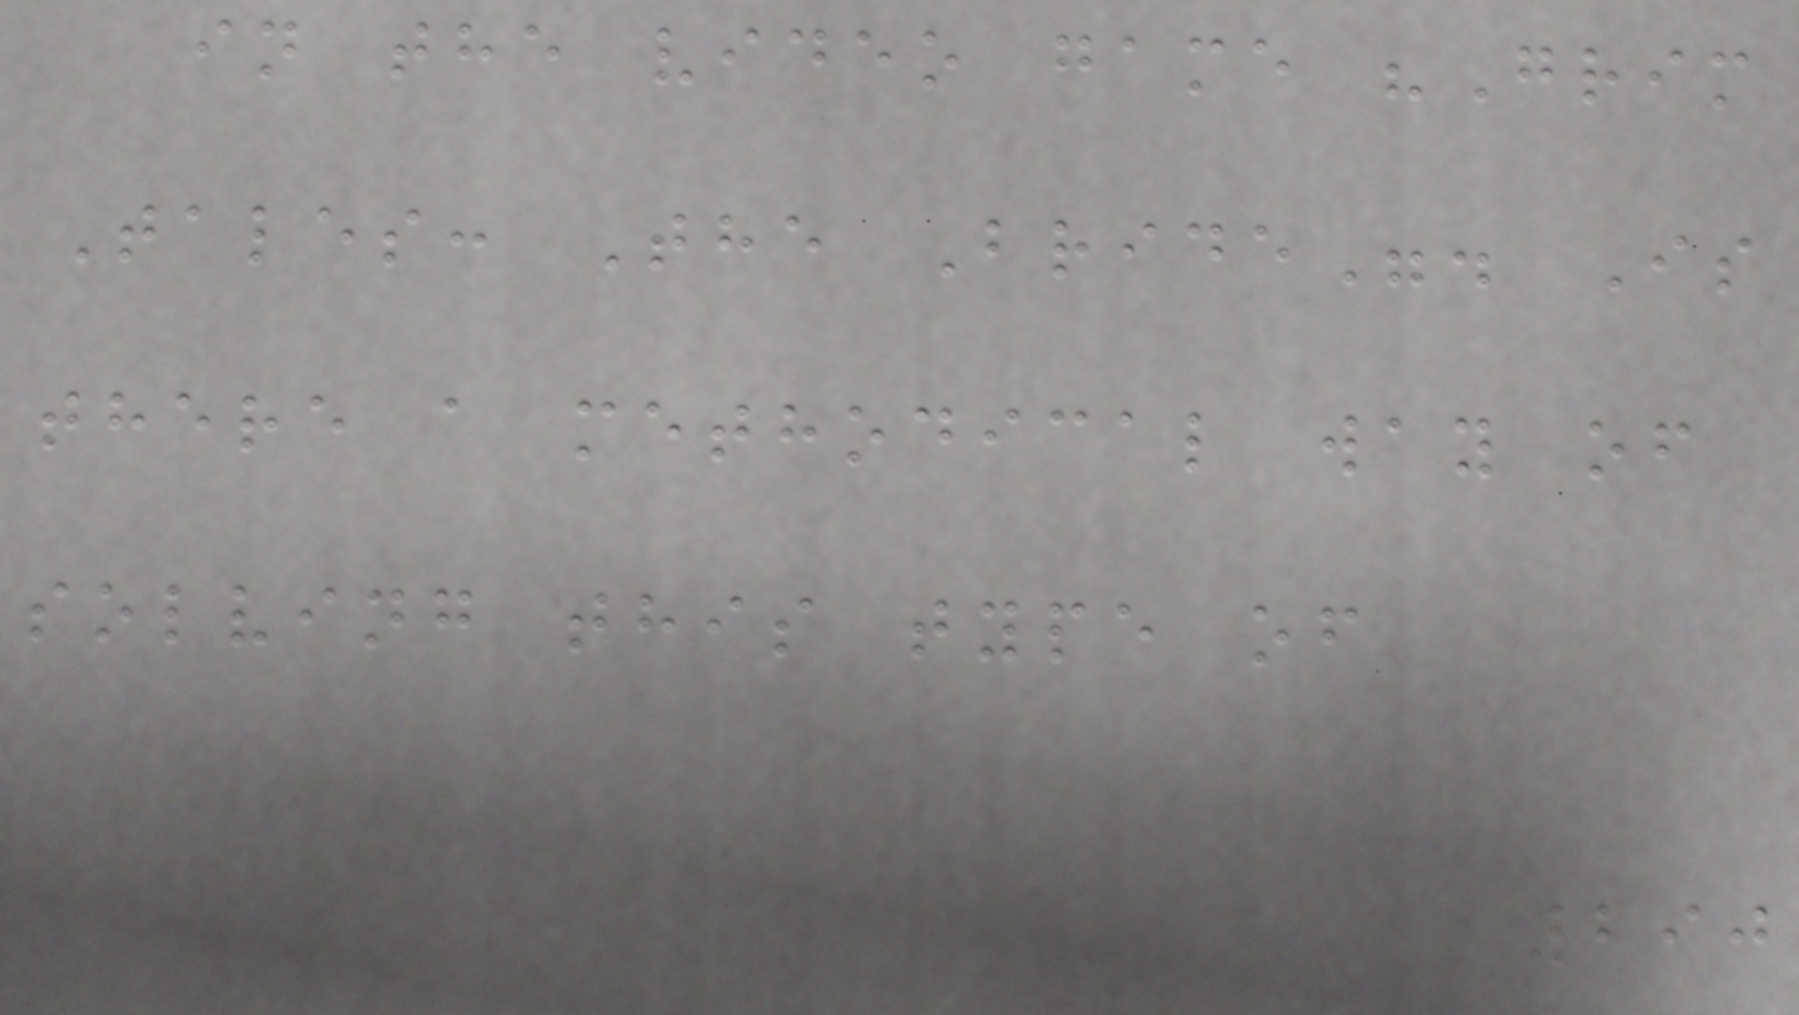in the video game "Grim
Tales: The Bride". Is
there a methodical way of
solving this type of
290
